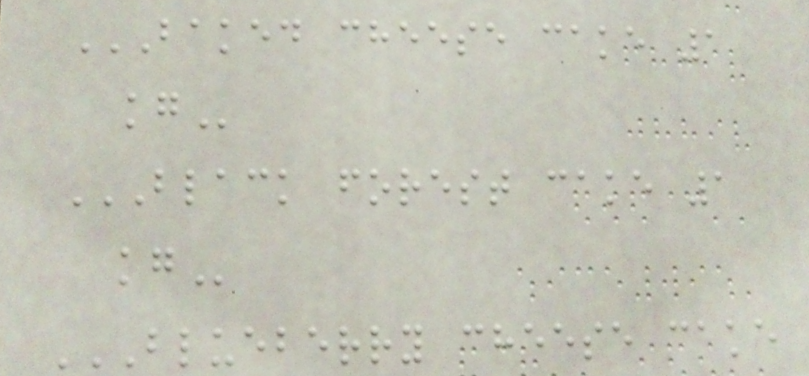BAKED CHEESE CAKE 1
KG
BLACK FOREST CAKE 1
KG
BLUEBERRY CHEESE CAKE
